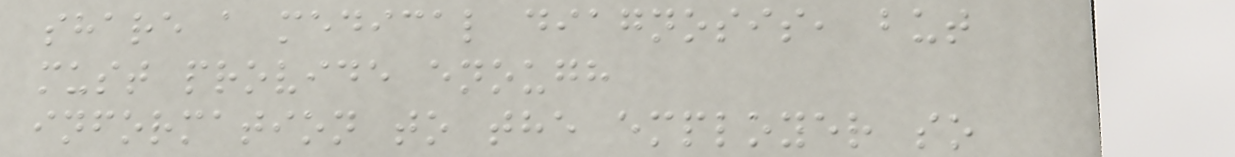share a medical diagnosis, but
must provide enough
information to the employer so
